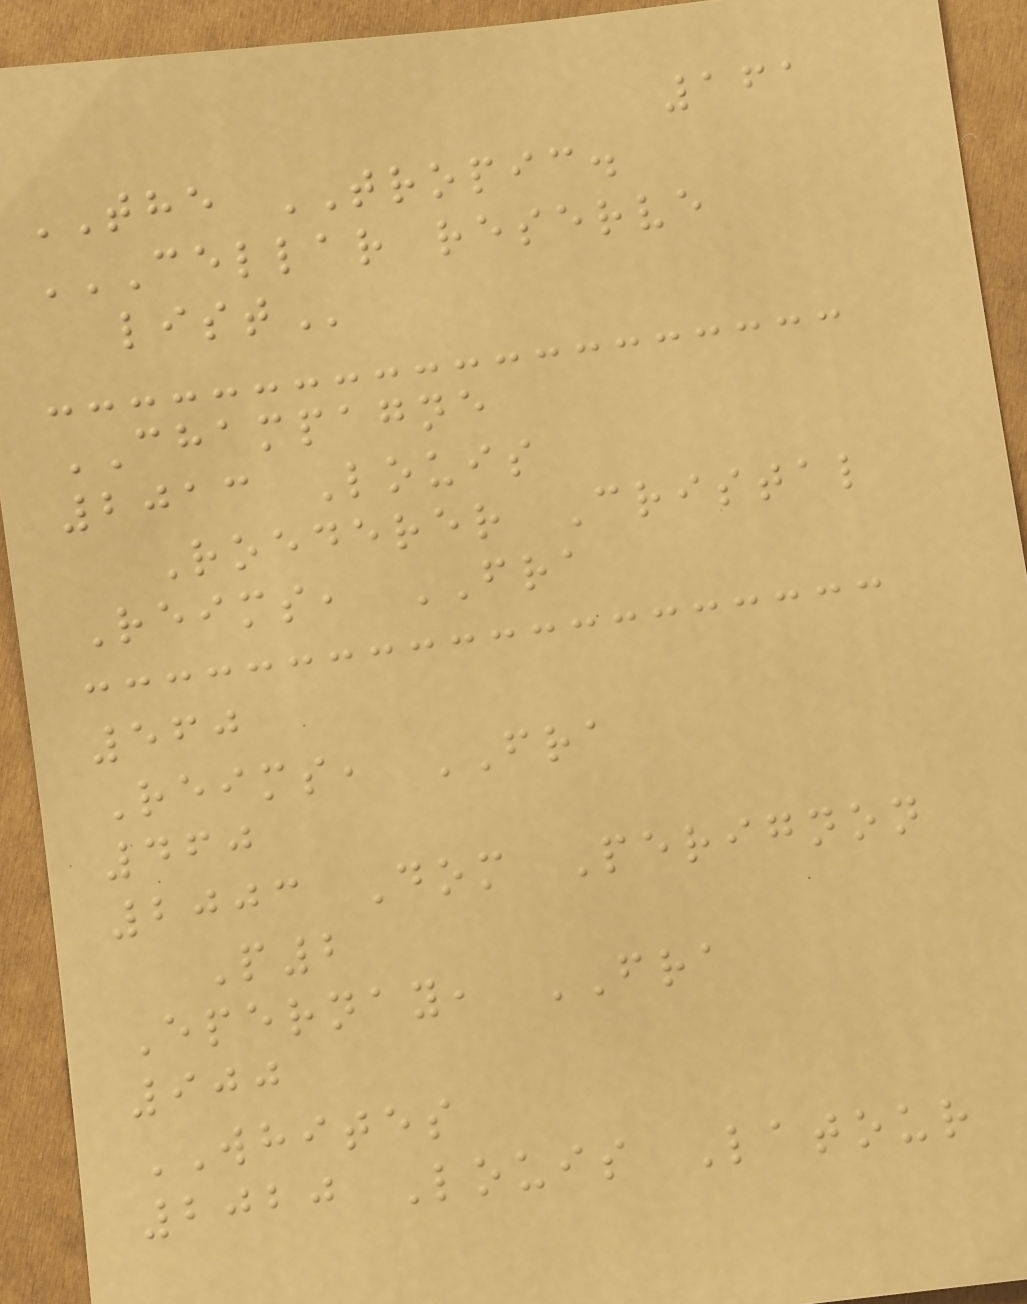161
THE TROPIC.
CELLAR RESERVE
LIST
CHAMPAGNE
2013 Louis
Roederer Cristal
Reims, FRA
560
Reims, FRA
460
2003 Dom Perignon
P2
Epernay, FRA
900
WHITES
2020 Louis Latour
